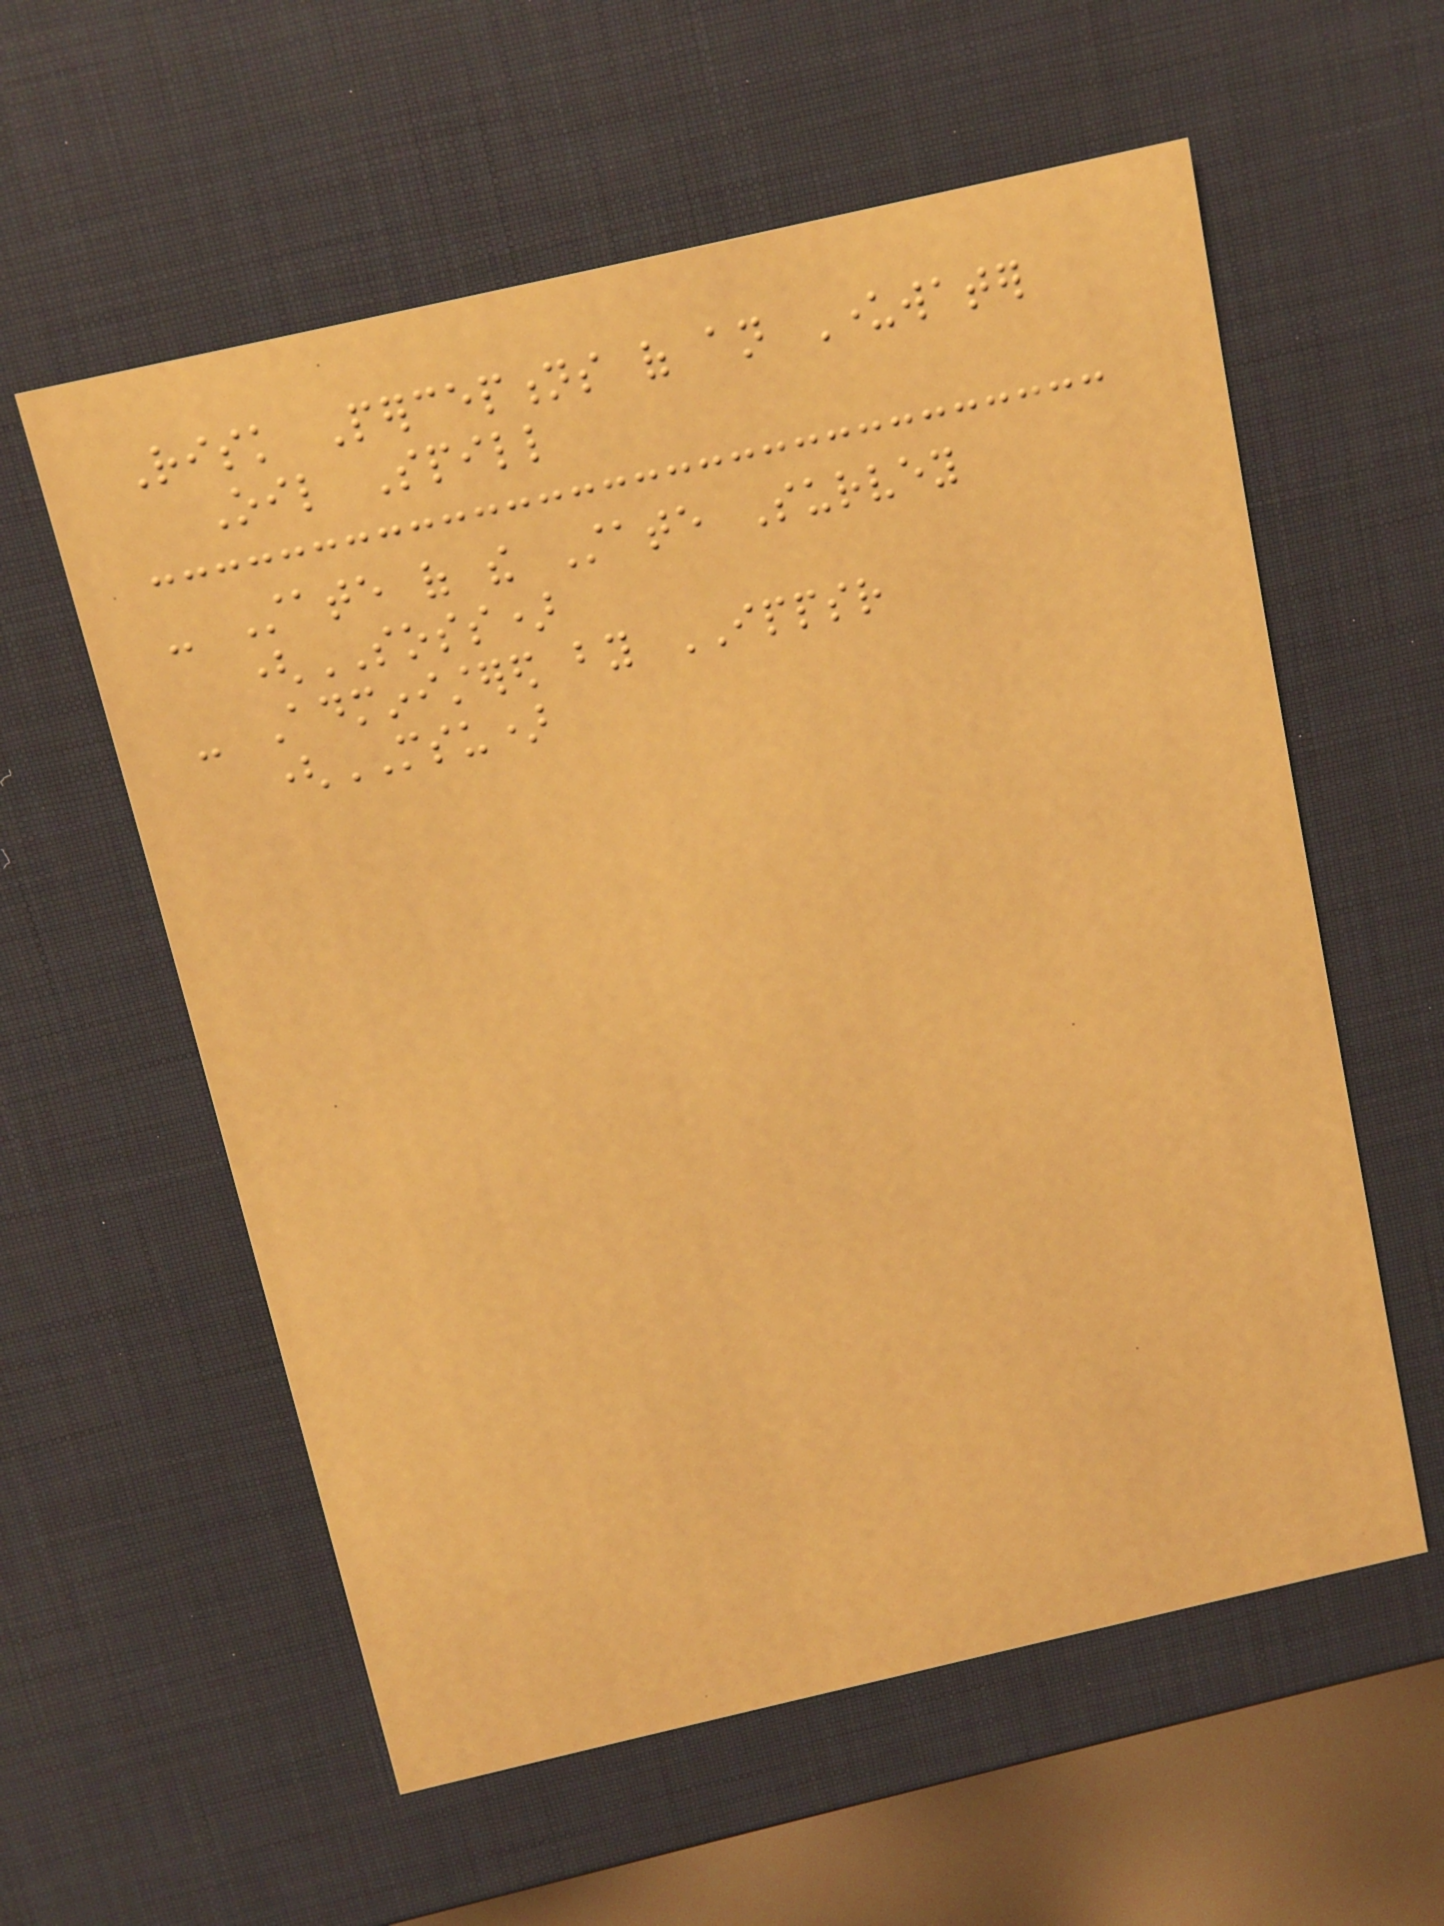Risk Perceptions of an Underwater
Oil Spill
- State of the State Survey
(SOSS)
- Administered by IPPSR
(MSU)
